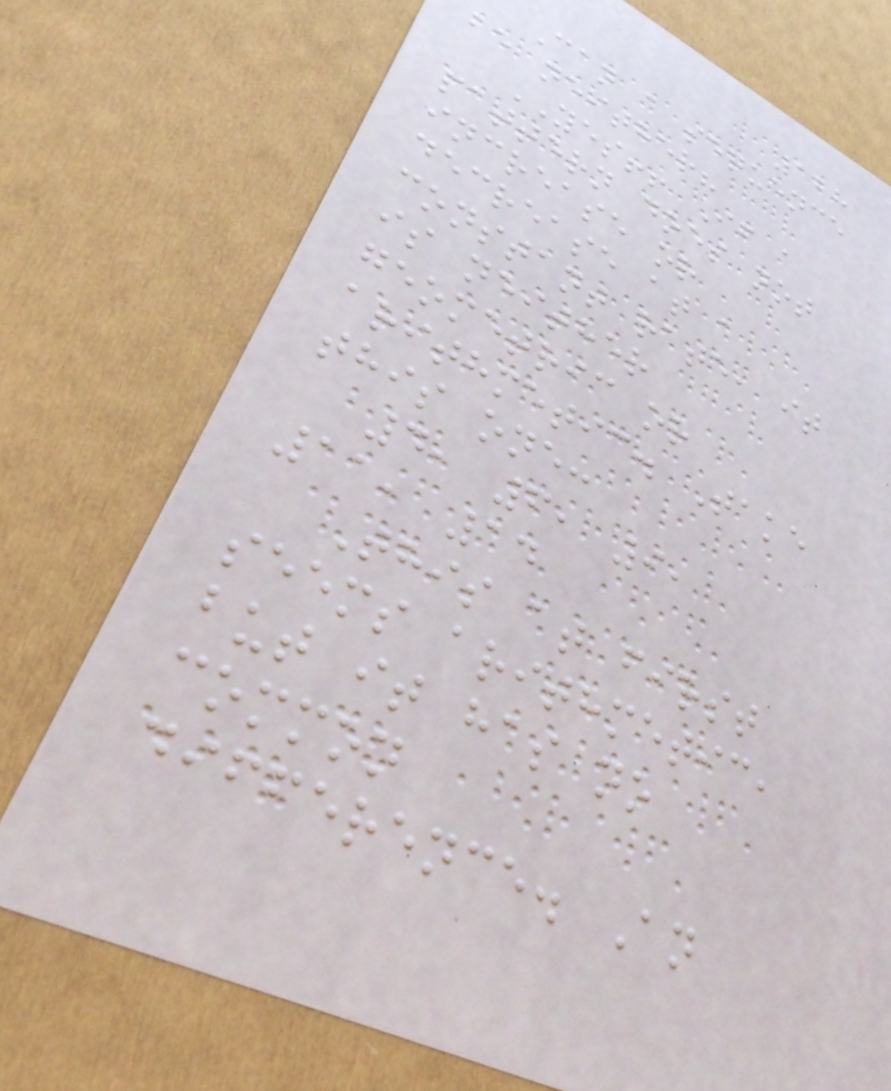128
Can a sequence
be neither?
YES!! If a
pattern does not
increase or
decrease at a
constant rate, it
is neither
geometric or
arithmetic. Take
this one:
4, 6, 9,
11, 14
This at first
seems arithmetic,
but it has no
common
difference. An
